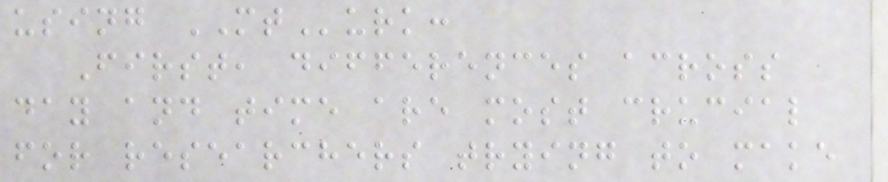using MTurk:
First, differences across
day and time are most crucial
for researchers trying to make
